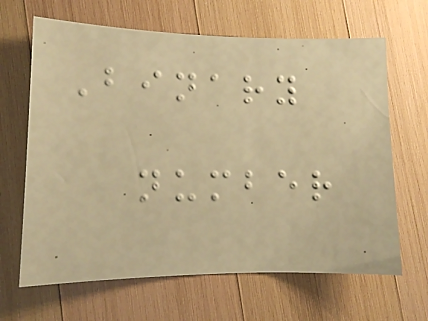Binary
number
